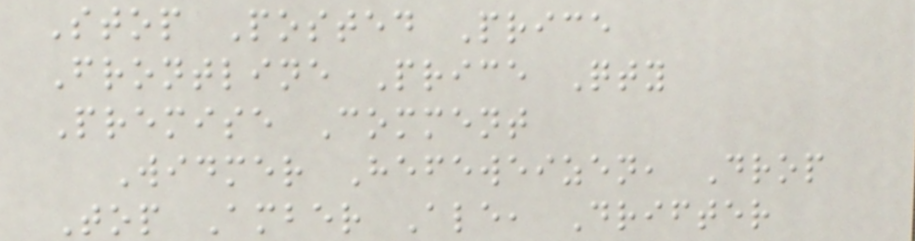Stop Posted Price
Frontline Price Qty
Premise Comment
Widmer Hefeweizen, Drop
Top Amber Ale, Drifter
